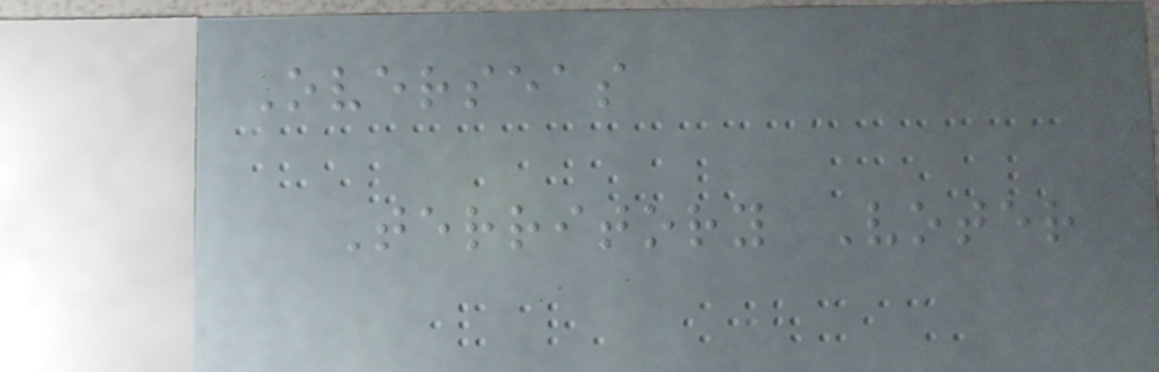Overseas
Territory Voter
